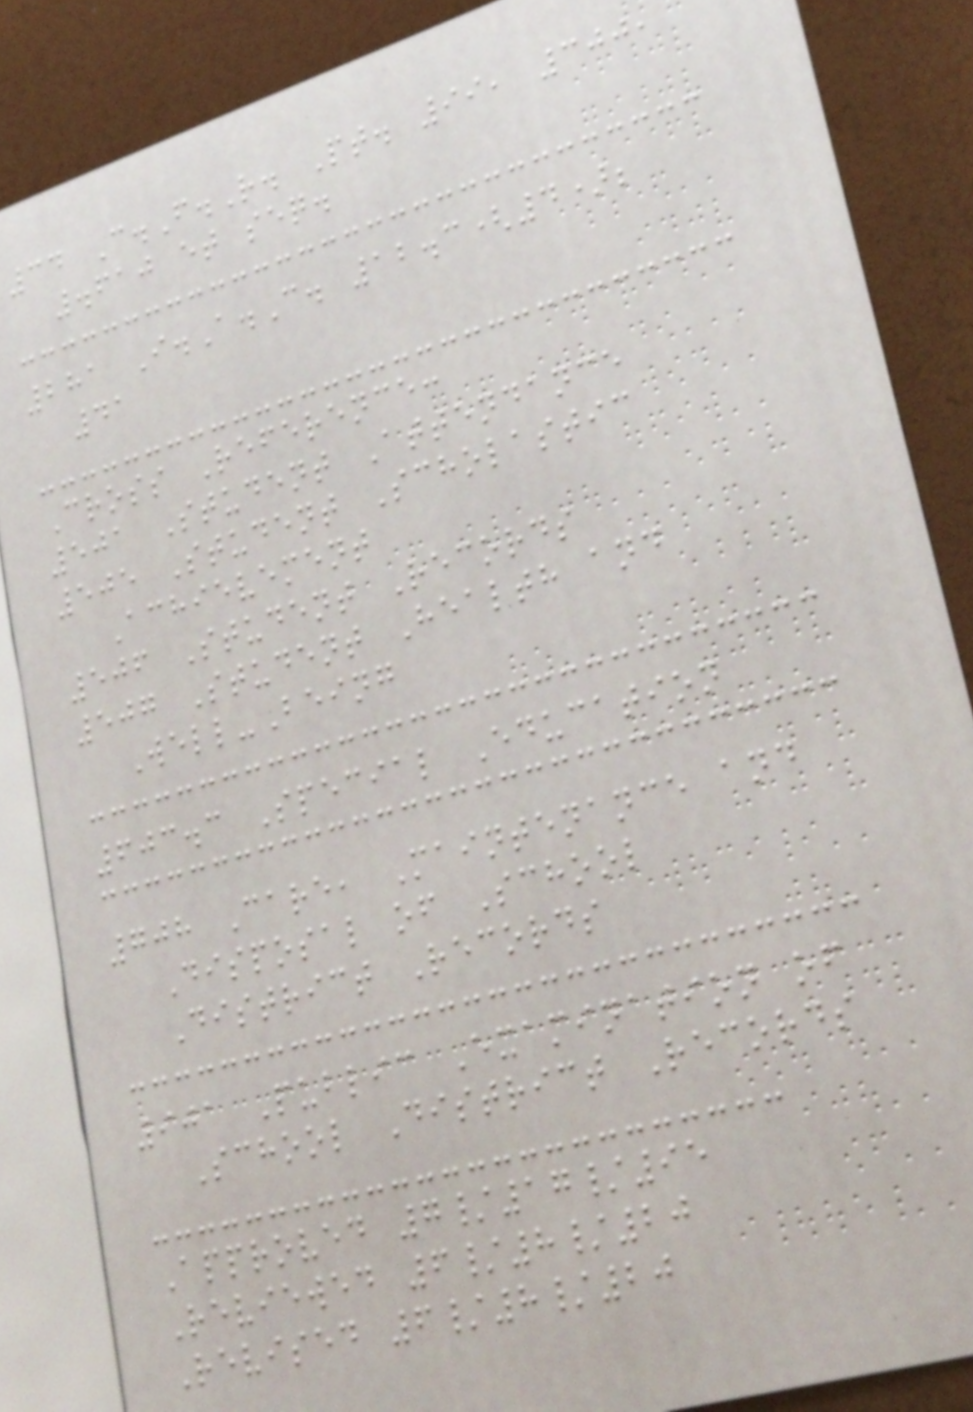34 C.F.R. Pt. 99, 300,
.610 et seq.
281 I.A.C. 12.3(4);
41
Cross Reference:
501 Student Attendance
505 Student Scholastic
Achievement
506 Student Records
507 Student Health and
Well-Being
603.3 Special Education
708 Care, Maintenance and
Disposal of School
District Records
901 Public Examination of
School District Records
Approved 7/17/95
Reviewed 6/8/20
Revised 6/8/20
